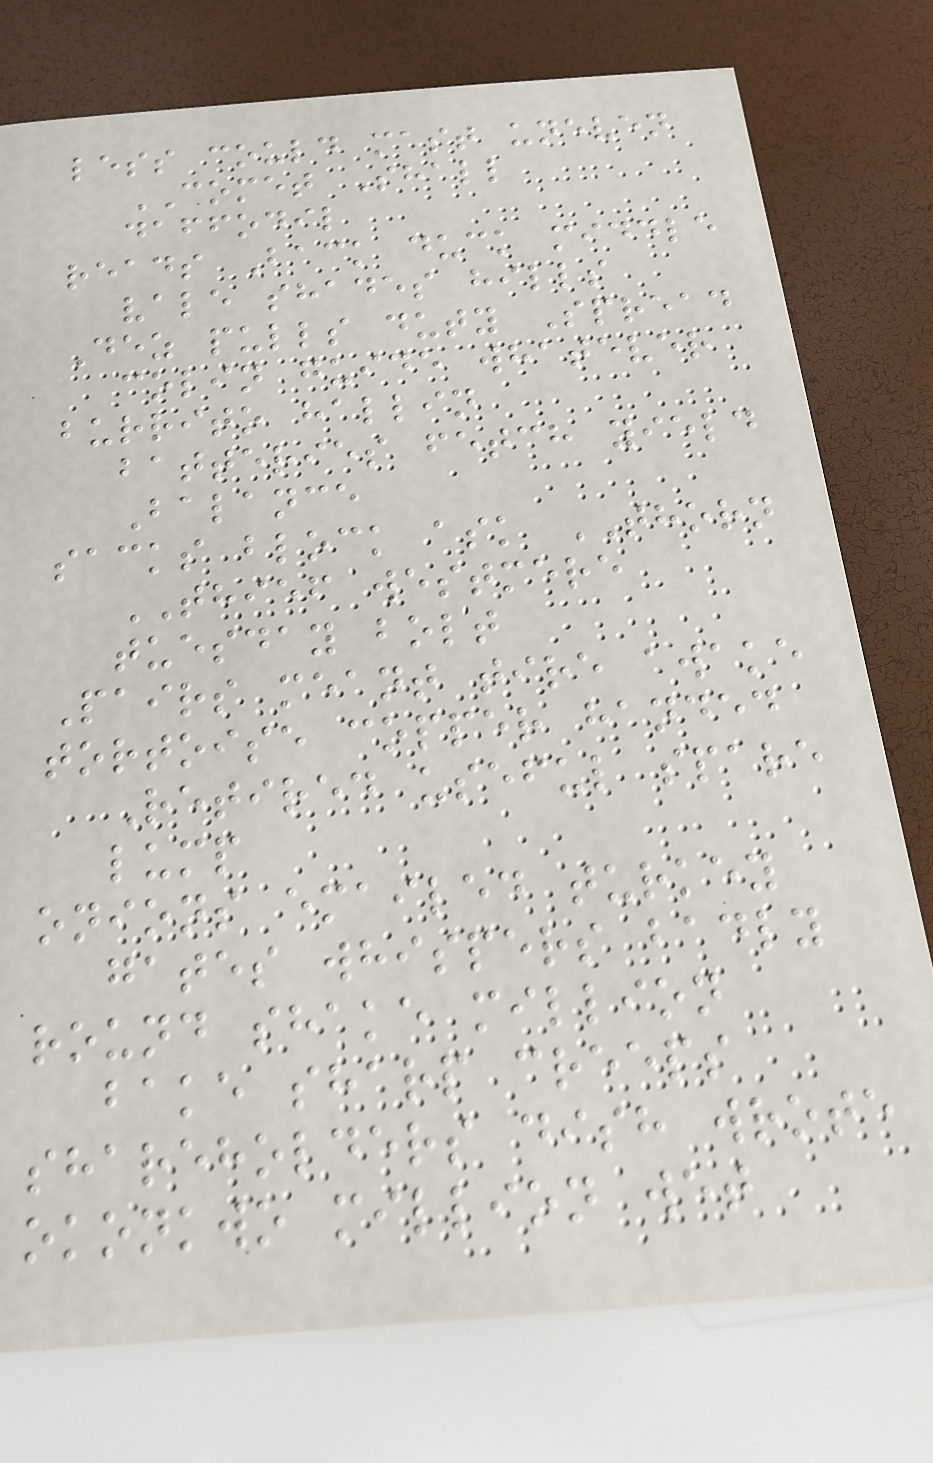less could mast uneven
COMET Shall
daffodil
reads Back duck middle
vale shades hills
Dez pulls duty Spread
colin guide whatever
burrito hallin
batteries fetch yield
Balance
sacks block ask THORN
THIEF westmere
tuesday bolt
Pairs meant tire awake
tortoise copper handed
Retired useful spare
lump
onions emailed turkey
gates whispers badly
round shake million
bake sharp creeps
shareholders dish wrote
okonkwo million wet
